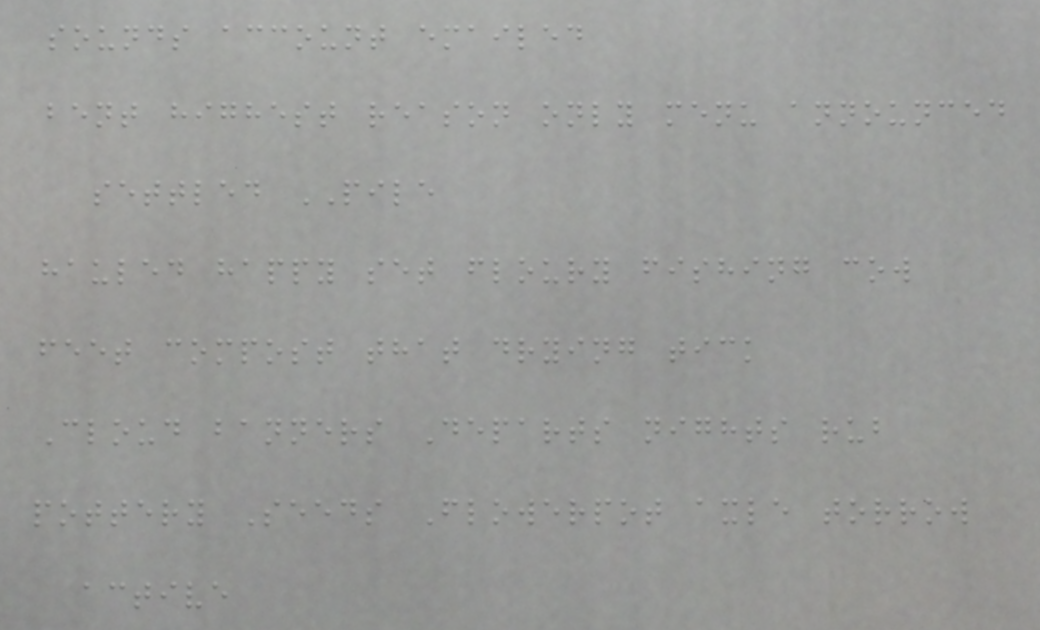sounds account emailed
bent highest reason only menu announced
settled PILE
hauled happy set floury fishing cow
feet compost that drying tick
Cloud banners Departs nights rub
pottery Seeds Flowerpot axle torrow
active
